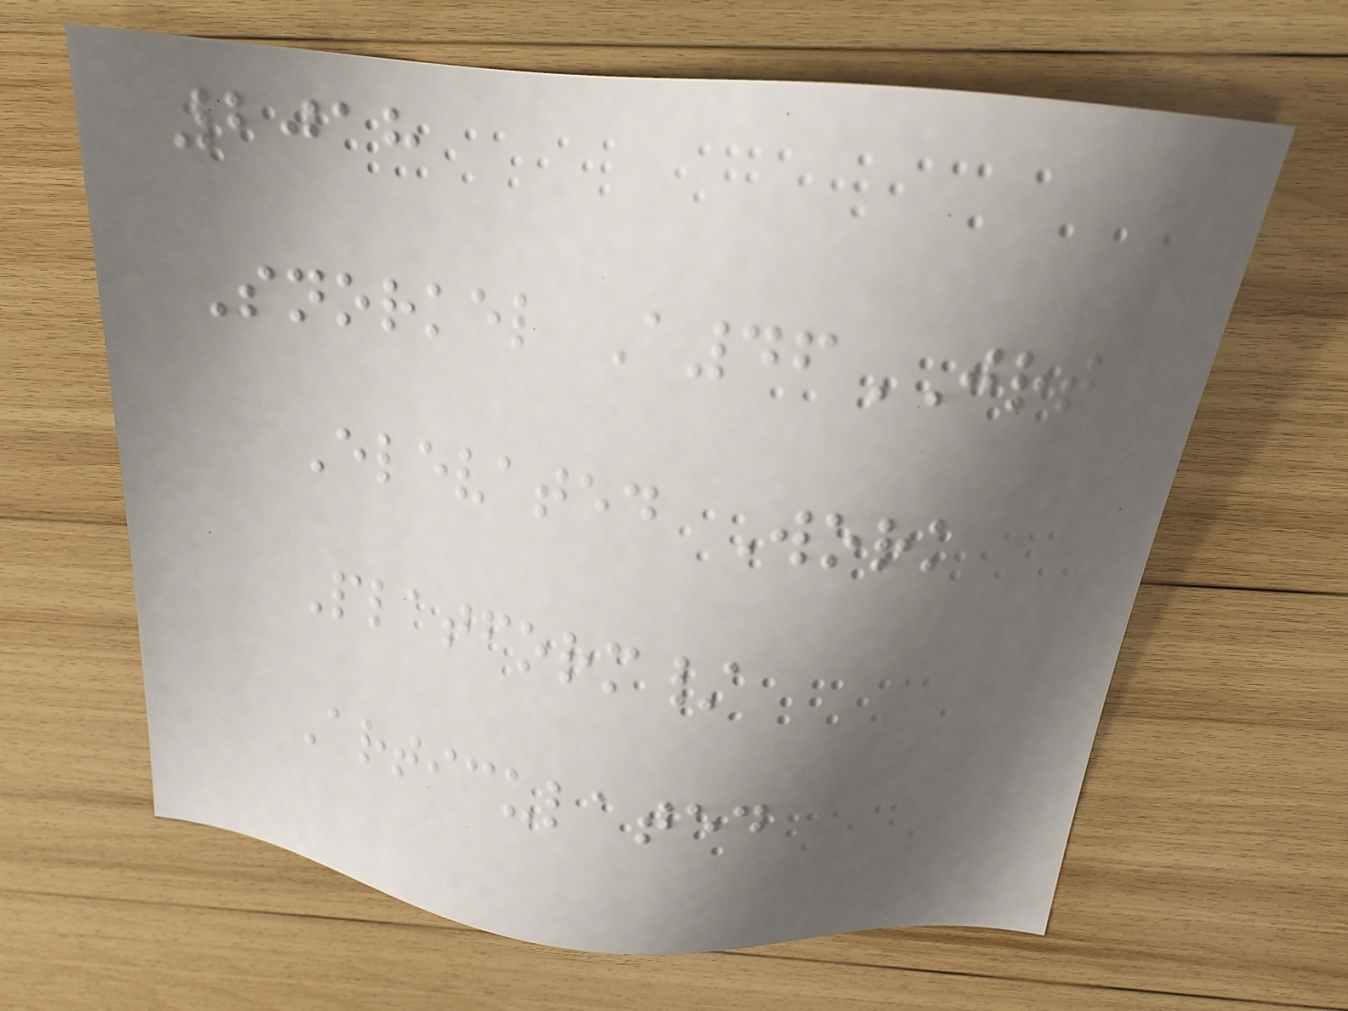2018
Snorkel A46JRT
Elevated Work
Platform/
Articulated
